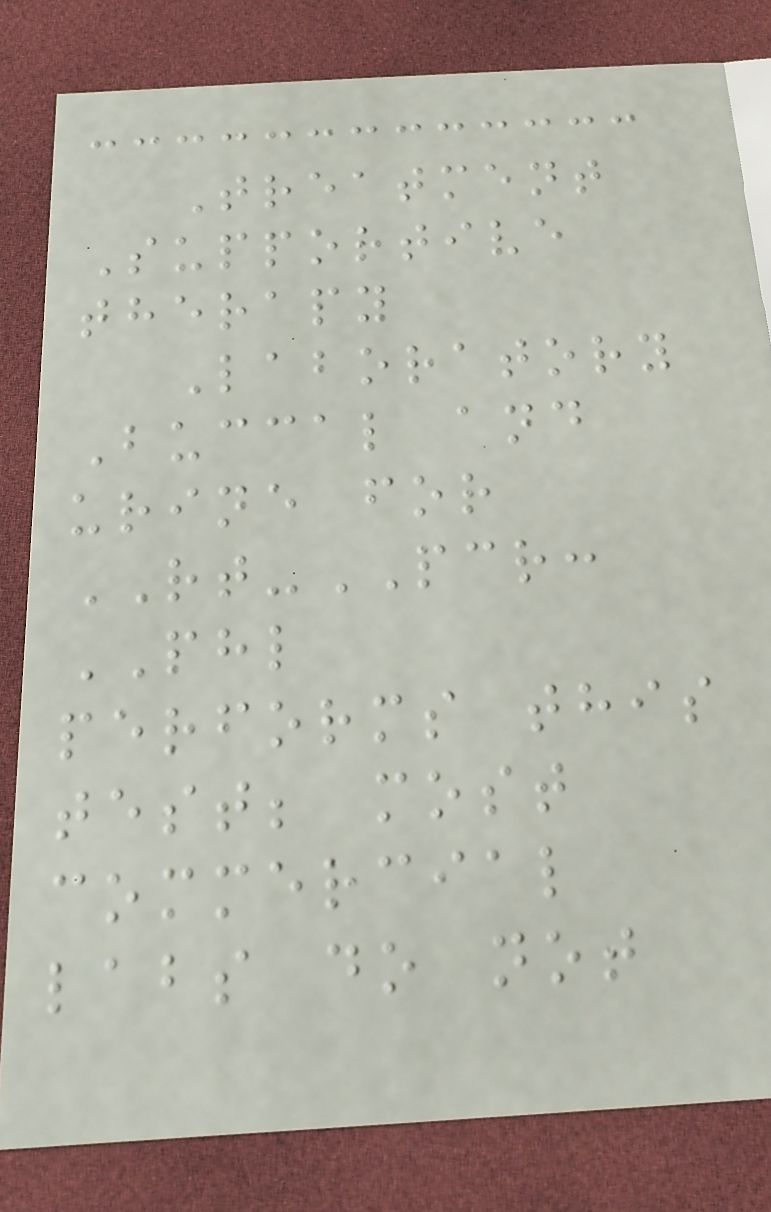Treatment
Supportive
therapy
Laboratory
Buccal and
urine for
RT-PCR:
PHL
performs this
test; most
commercial
labs do not
